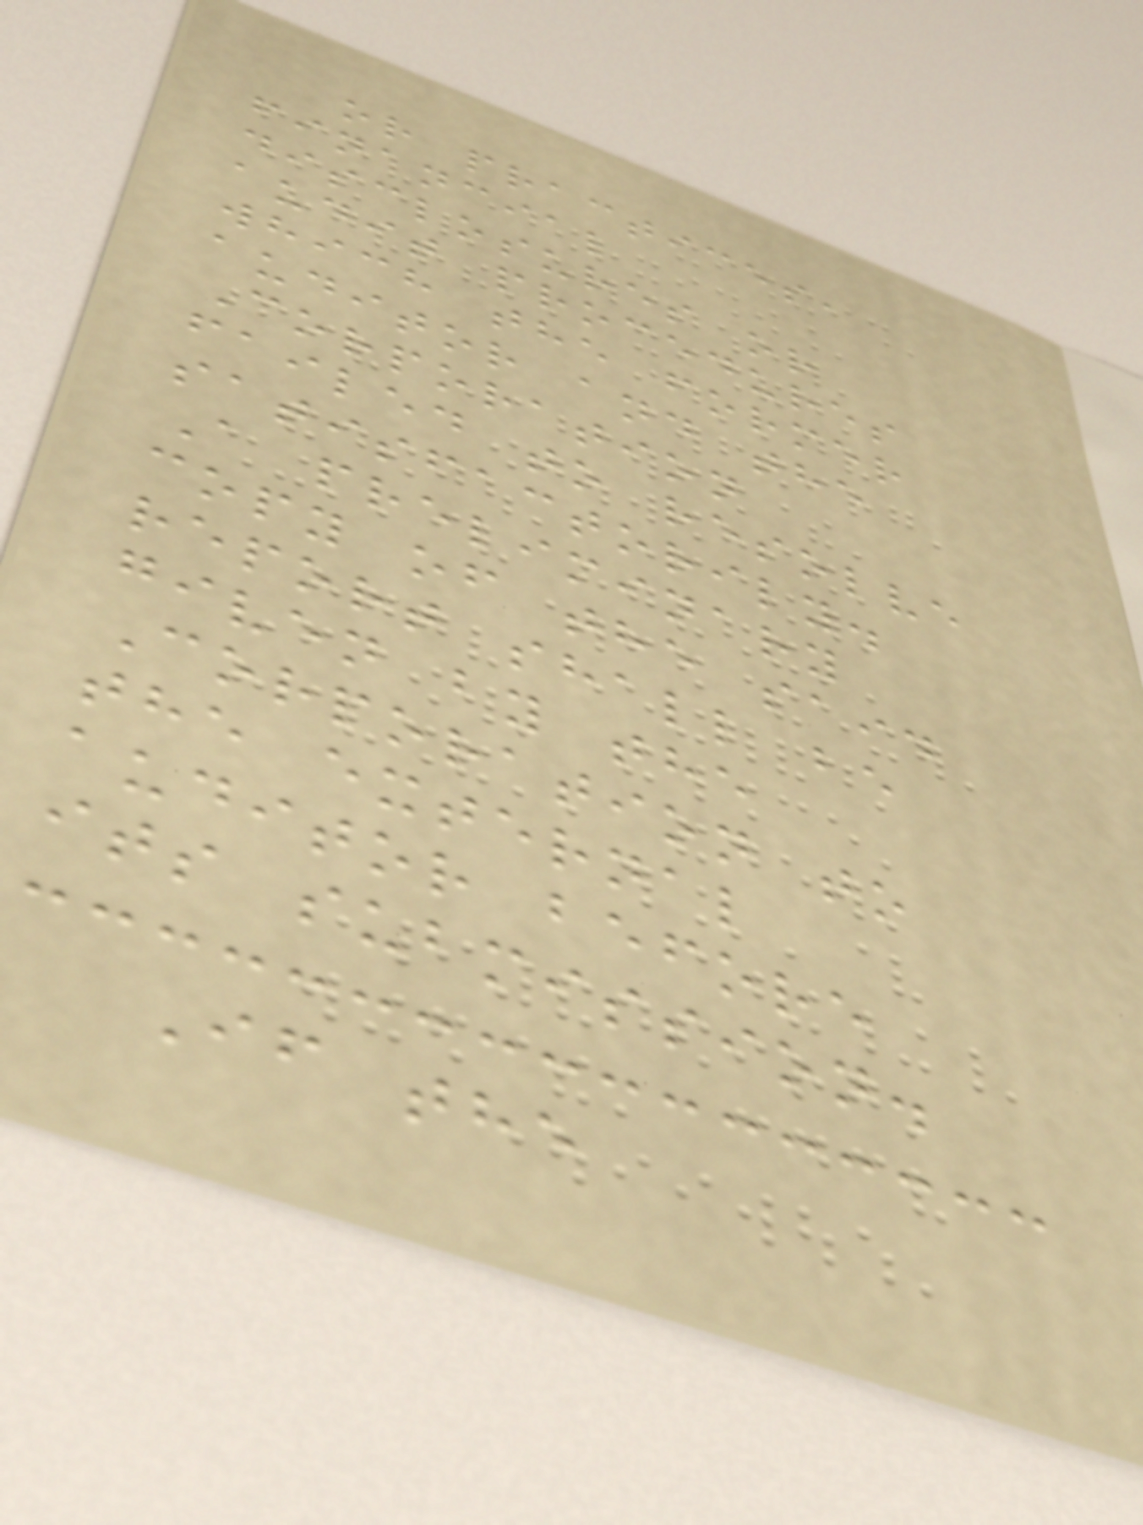or practices,
financial
disclosures or
audit procedures
which the former
auditor and the
Corporation
failed to resolve
satisfactorily.
A preliminary
copy of the said
report shall be
given by the
Corporation to
the external
auditor before
its submission.
If the
